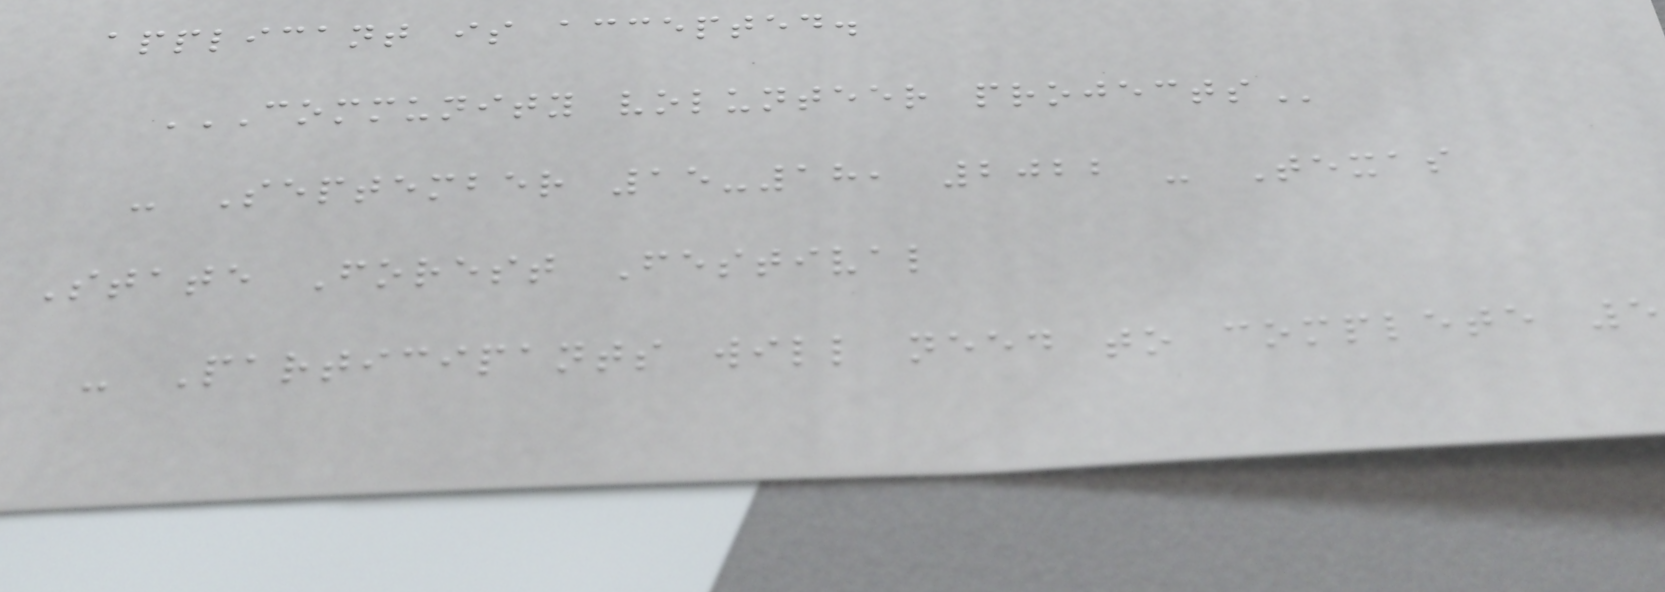applicant is accepted.
COMMUNITY VOLUNTEER PROJECTS
- September 15-18, 2022 - Texas
State Forest Festival
- Participants will need to complete 5
